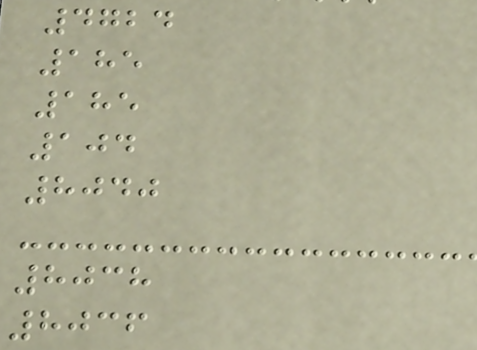4724
185
185
104
8040
8038
8036
